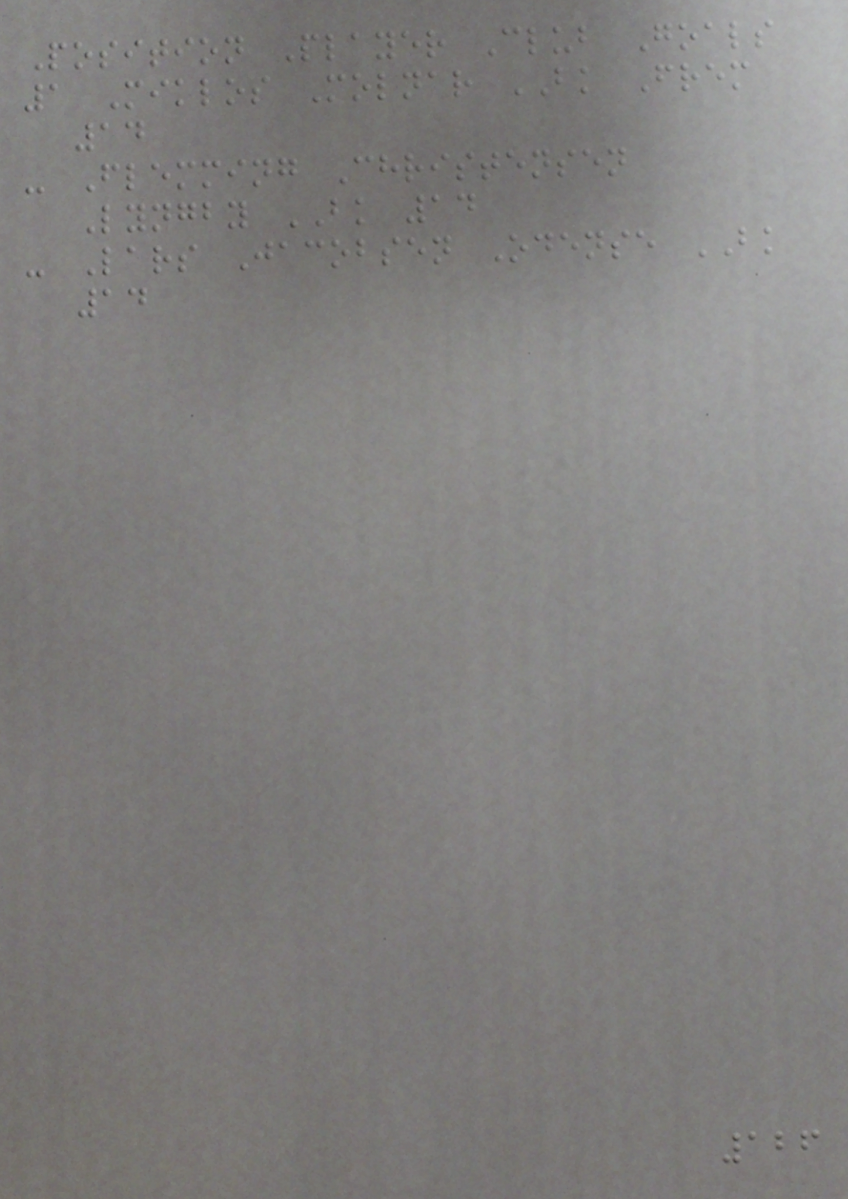Position Player Club Goals
1 Miklos Molnar BK Frem
14
- Flemming Christensen
Lyngby BK 14
- Lars Jacobsen Odense BK
14
126
